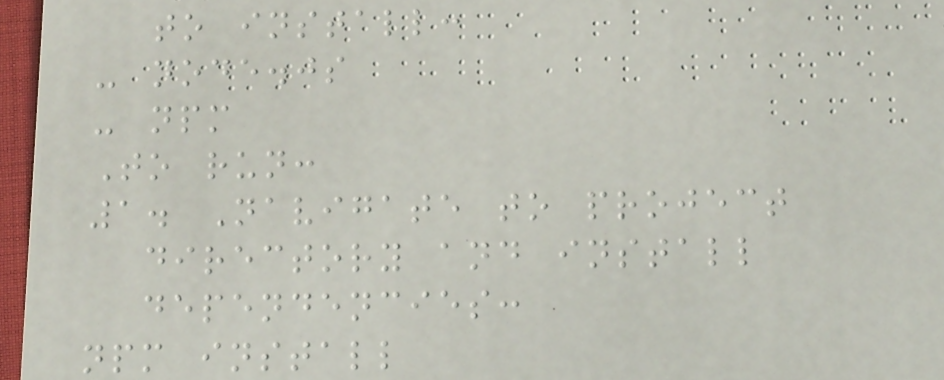to install:
- node.js
- npm
To run:
1. Navigate to project
directory and install
dependencies:
npm install
